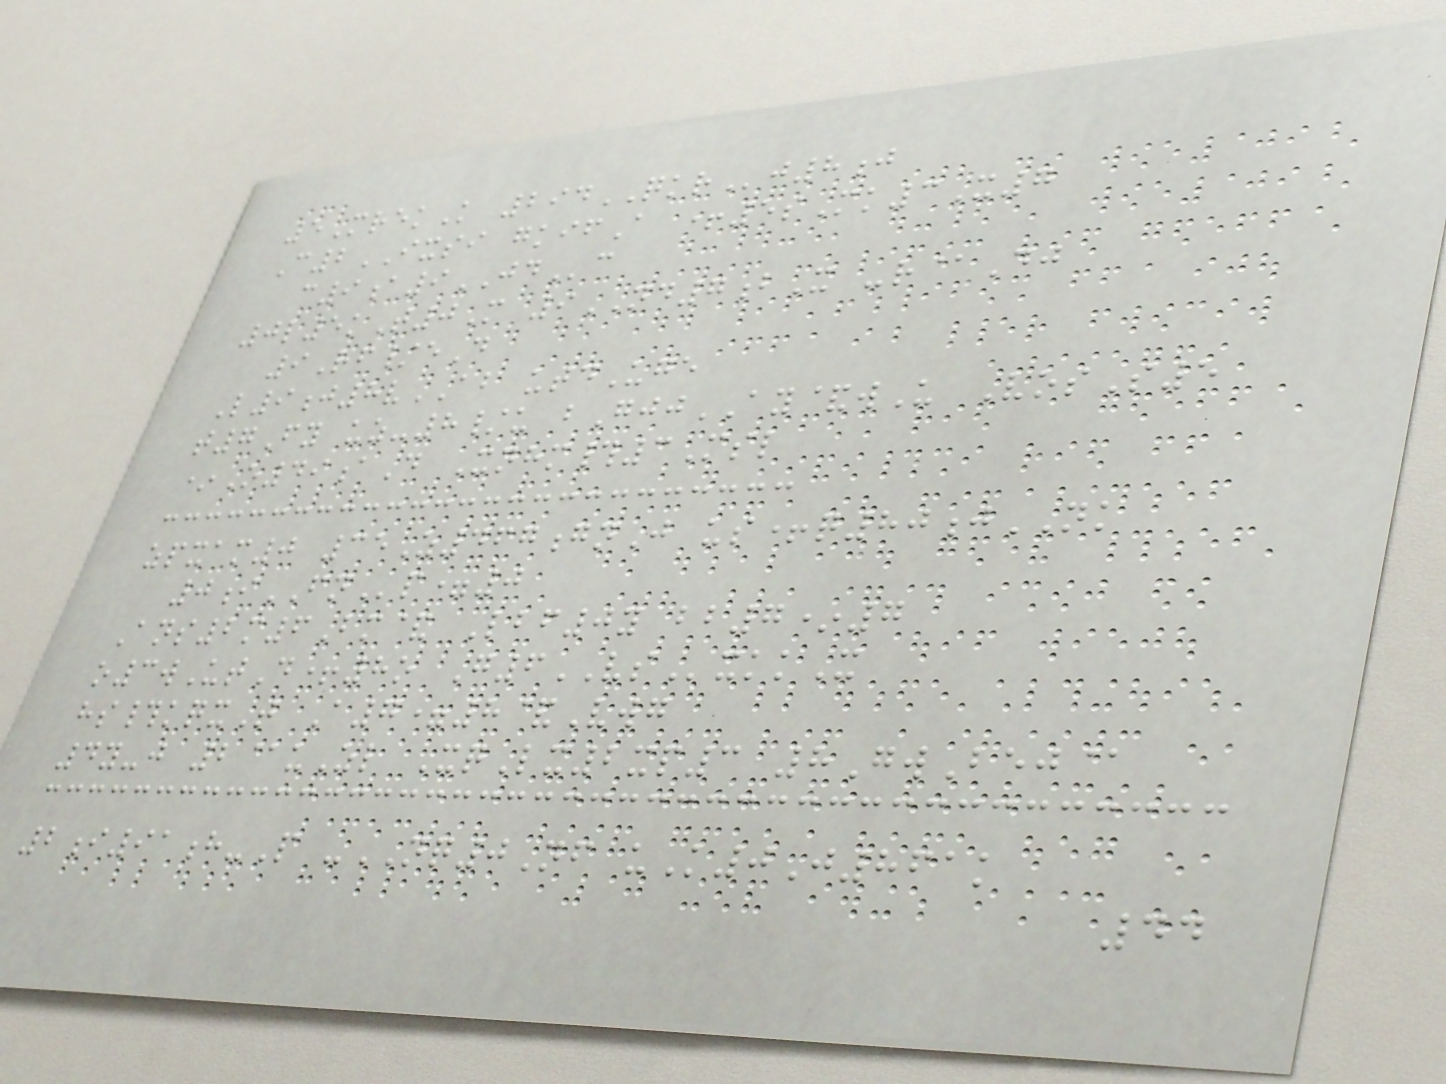5MrekK 294QKRj8j
C2IXSI gkifA +5sMk3X7
c9a9JDc
0l5kT0M 9ND7bX -r@Dj
9Rf/eD
L9j8vAB utdUge
t7Fy uz-8/u bGjjAY&wU VosS5
*O49aD Xnhm#3Msl
zpxam0 35Z467gnJ us+q80jNK
0iFNp=0
Ans2m6Bm& Lbf0y bb7*7
o3wUtD+8o G6VSxkkX
hs#kqxT A7=8&Vwg
4y-j 2@uZl XqLx2xp3 8GwBej@
2i91h-P -NQ0Nf uK0J861k
44
